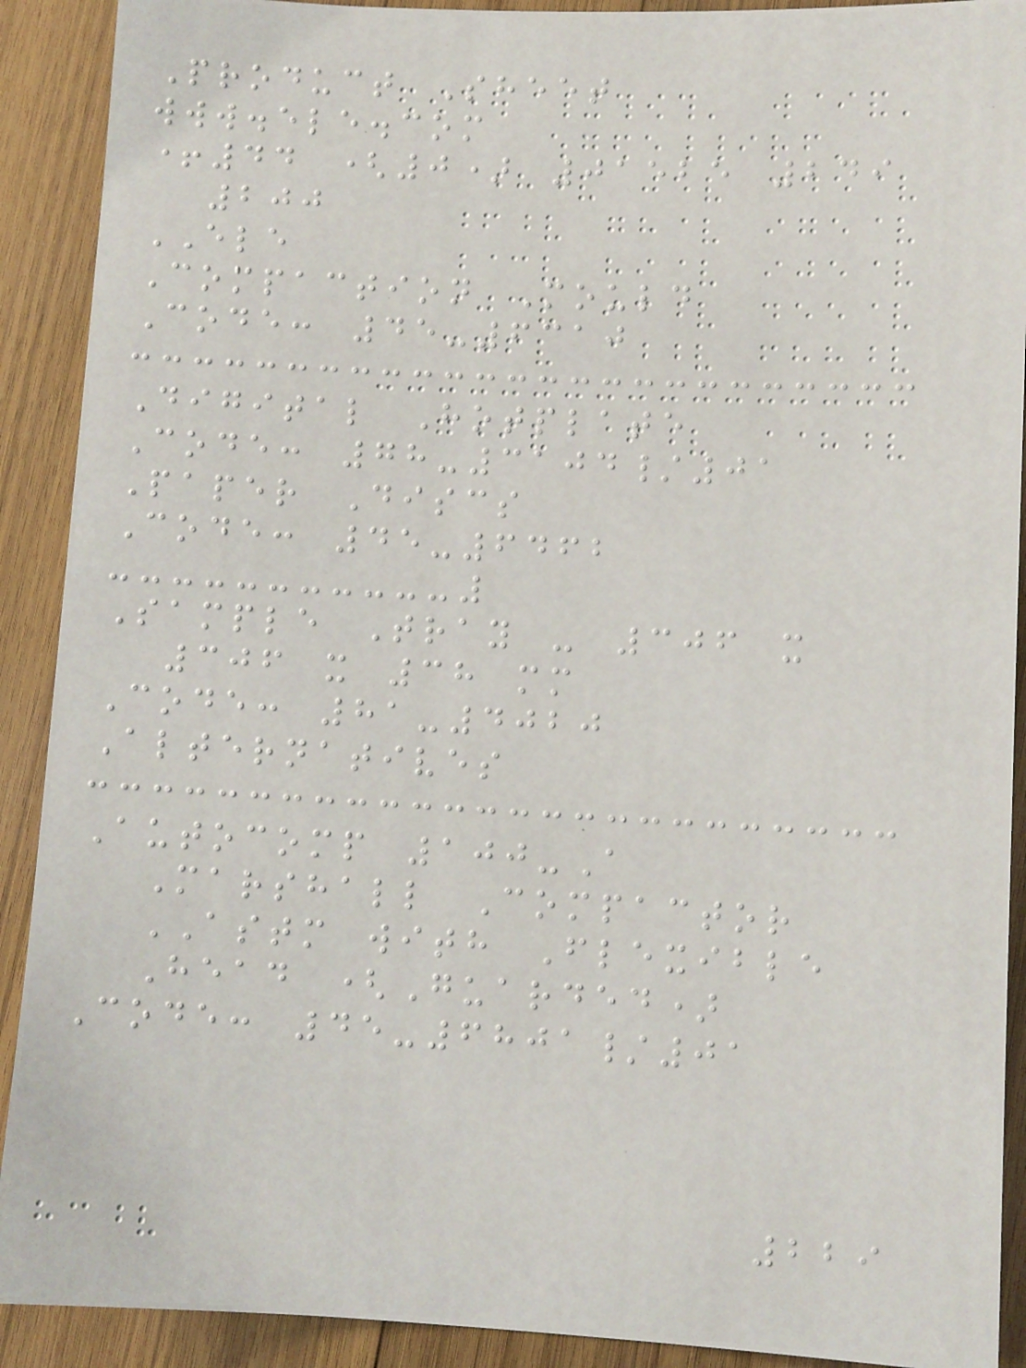Product Sheet
www.ele.com
+44 (0) 01525 249
200
ELE
Compaction Mould
Code: 45-6310
Digital Hotplate
Code: 78-3104/01
Paper Discs
Code: 45-6462
Sample Tray - 306 x
306 x 38 mm
Code: 81-4020
Alternatives
Autocomp 100-A
Marshall Compactor
ASTM with Flexible
Head (Guarded)
Code: 45-6801/01
229
